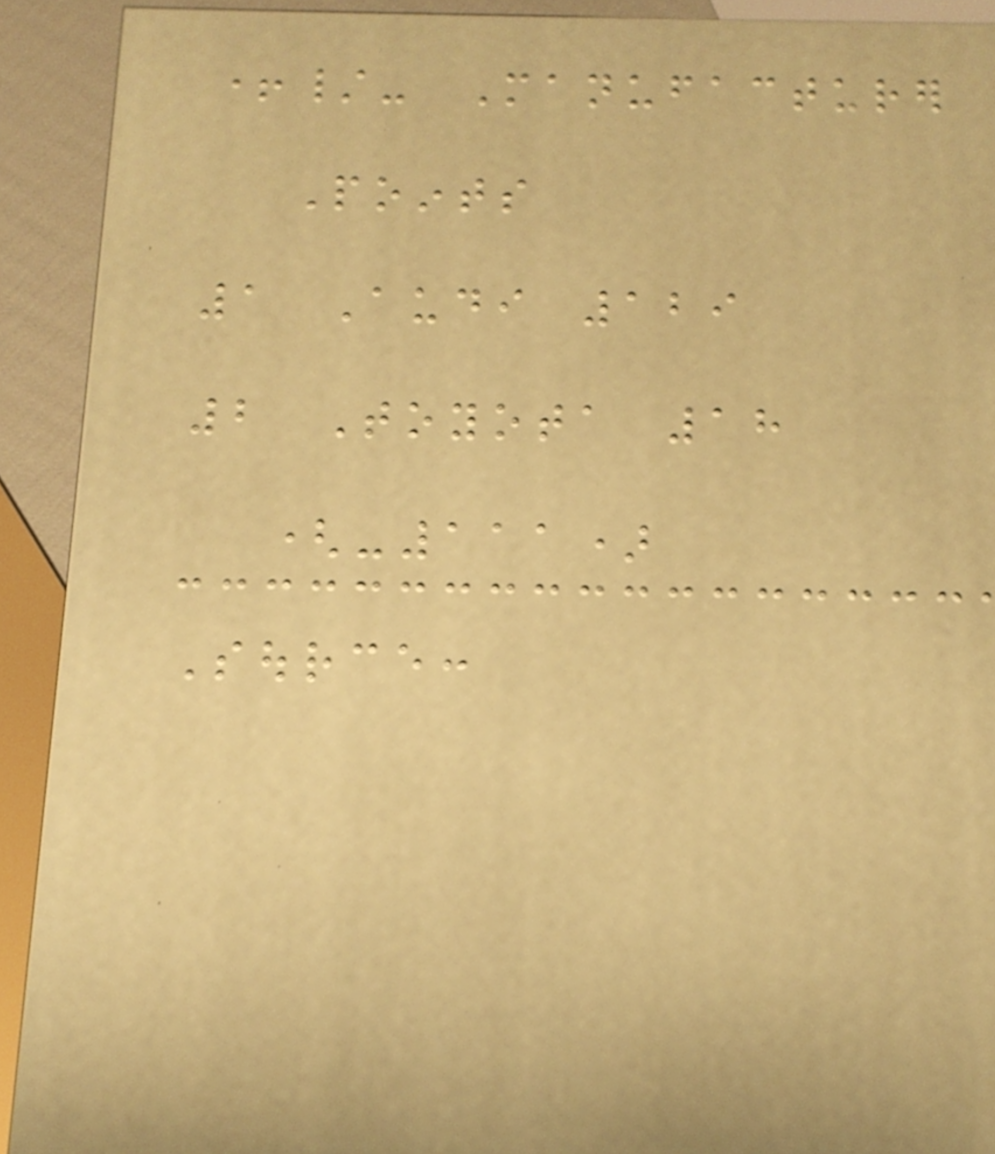+/- Manufacturer
Points
1 Audi 129
2 Toyota 18
(-111)
Source:
